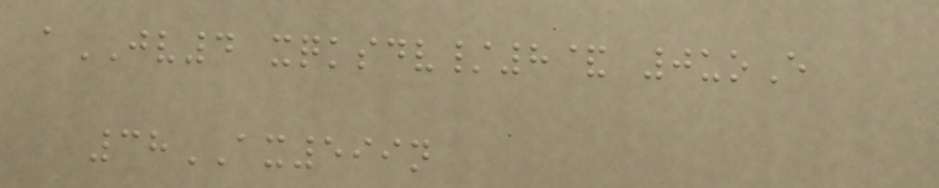aJV4 xqksdv/8& 0uoE
38AX599n
